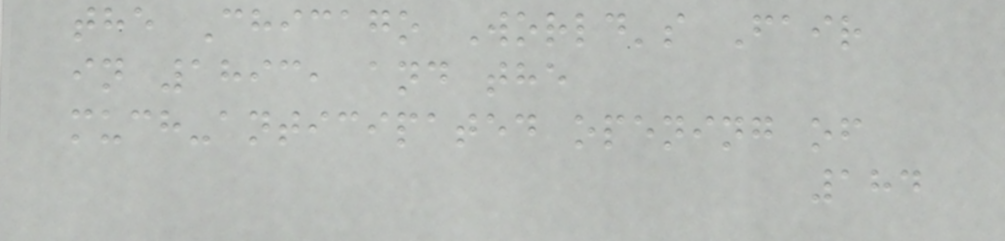the Chicago World's Fair
in 1893, and the
much-anticipated opening of
184
